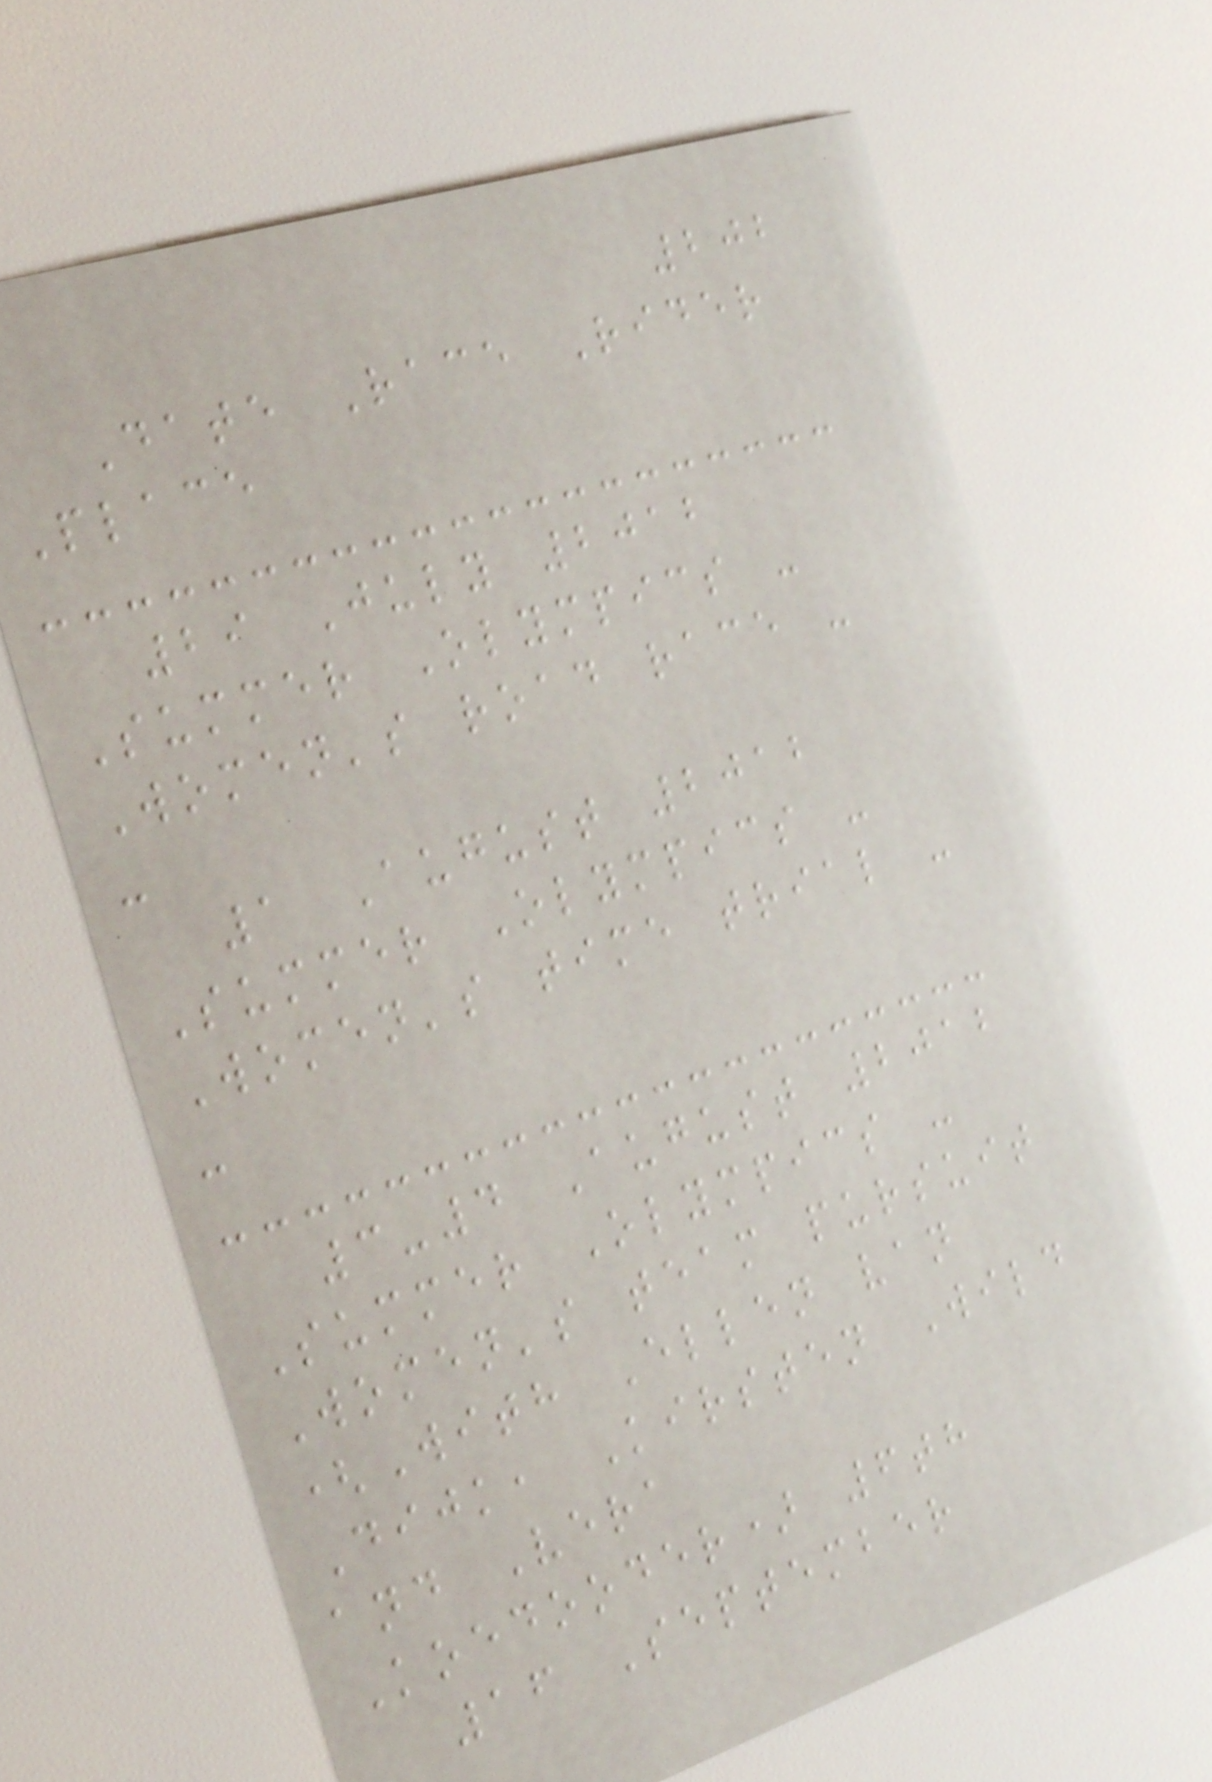202
Date Race Rider
Place
29 July 2012
Summer Olympics -
Women's road race -
-
1 August 2012
Summer Olympics -
Women's time trial -
-
3-4 August 2012
Summer Olympics -
Women's team pursuit
(With Ellen van
Dijk, Kirsten Wild
and Vera
Koedooder) 6th
16 September
